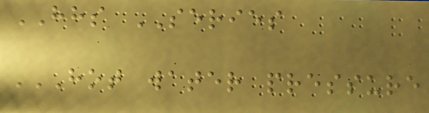HHS SERIES
HOT WATER PRESSURE
